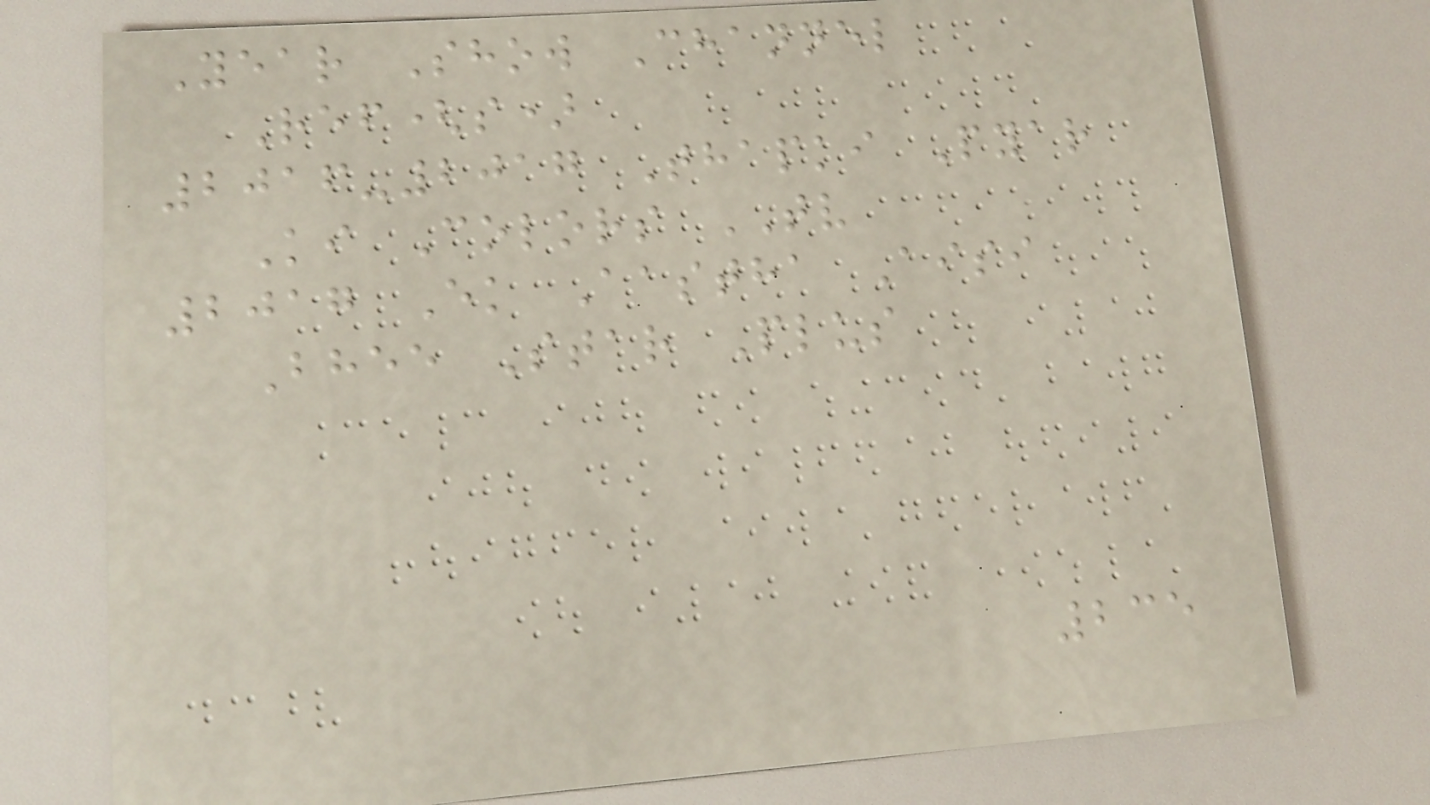Year Show Channel
Ref(s)
2016-2017 Thapki Pyar
Ki Colors TV
2017 Ek Aastha Aisi
Bhee Star Plus
235
